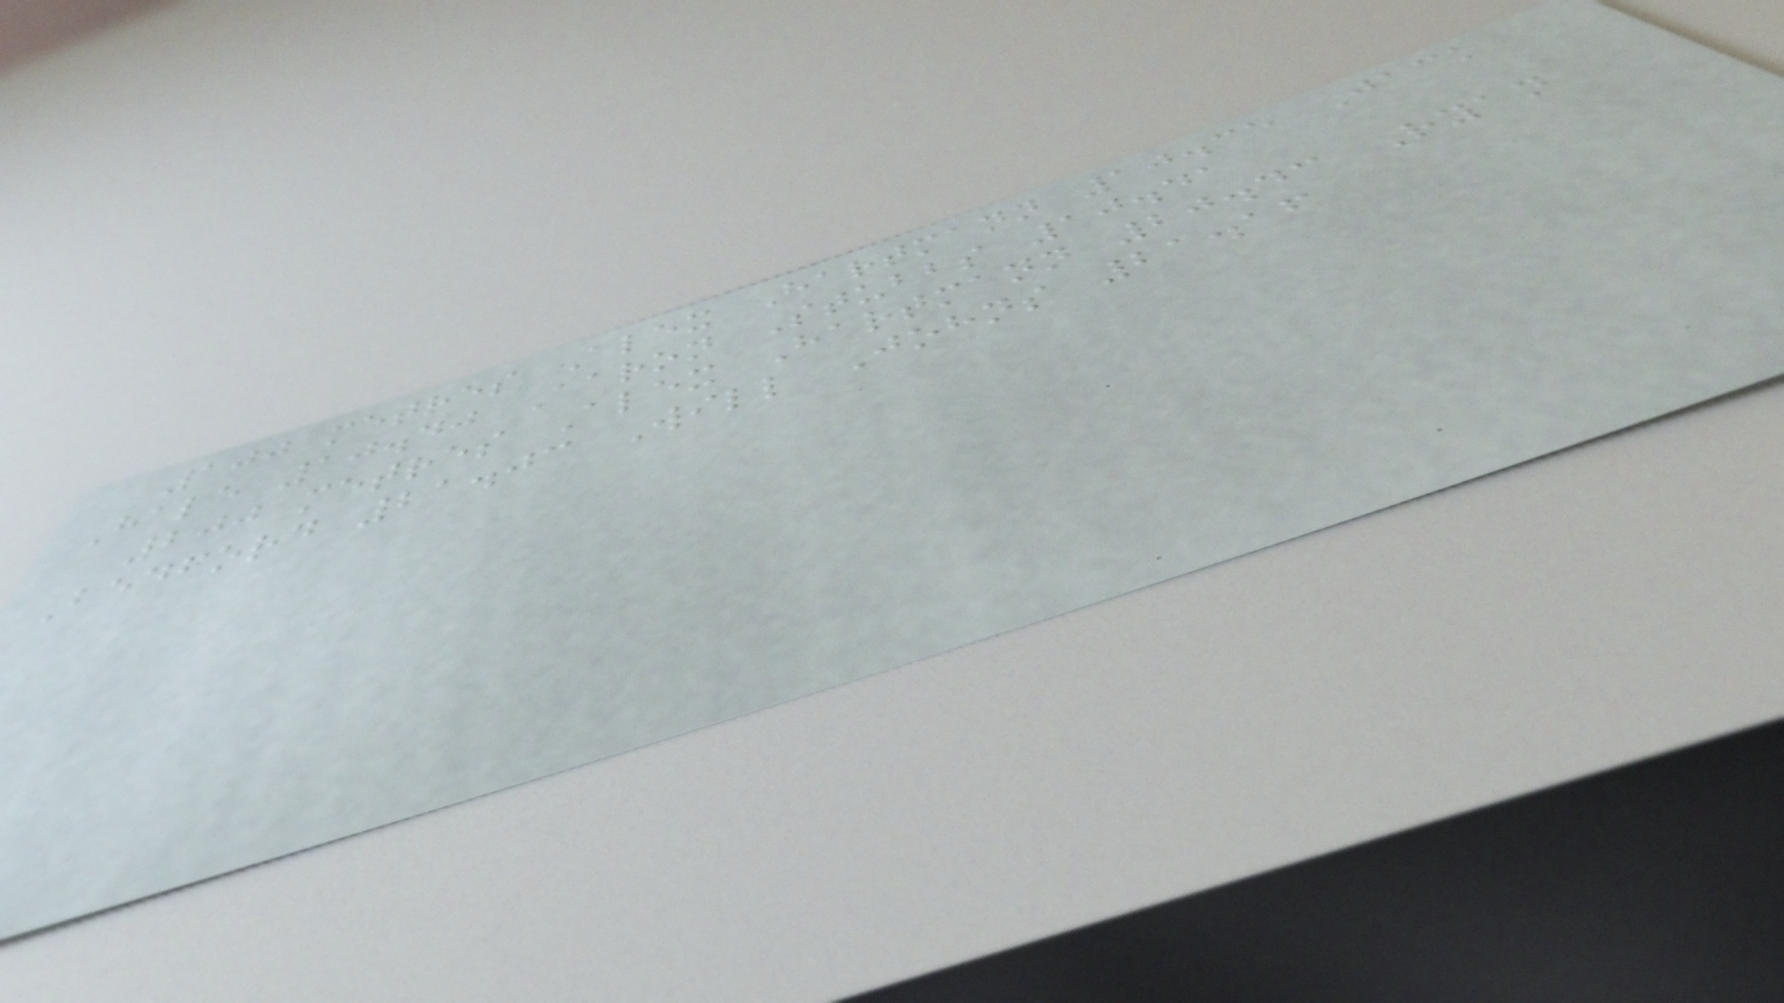100 metres Alex Hartmann 10.35 Jack
Hale 10.40 Aaron Stubbs 10.41
200 metres Alex Hartmann 20.43 Ryan
Bedford 21.03 Will Johns 21.16
